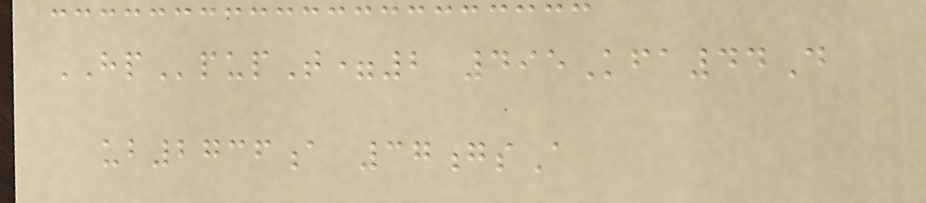HPpupT=2 495Kfa44D
ub2736a 37gsA
